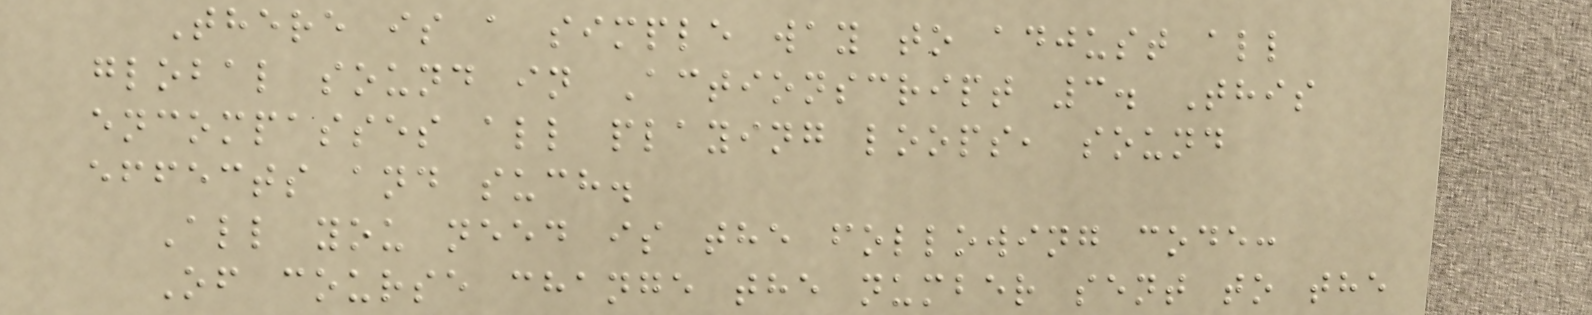There is a simple way to adjust all
global sound in Actionscript 3. This
encompasses all playing loops, sound
effects and such.
All you need is the following code:
Of course change the number sent to the
